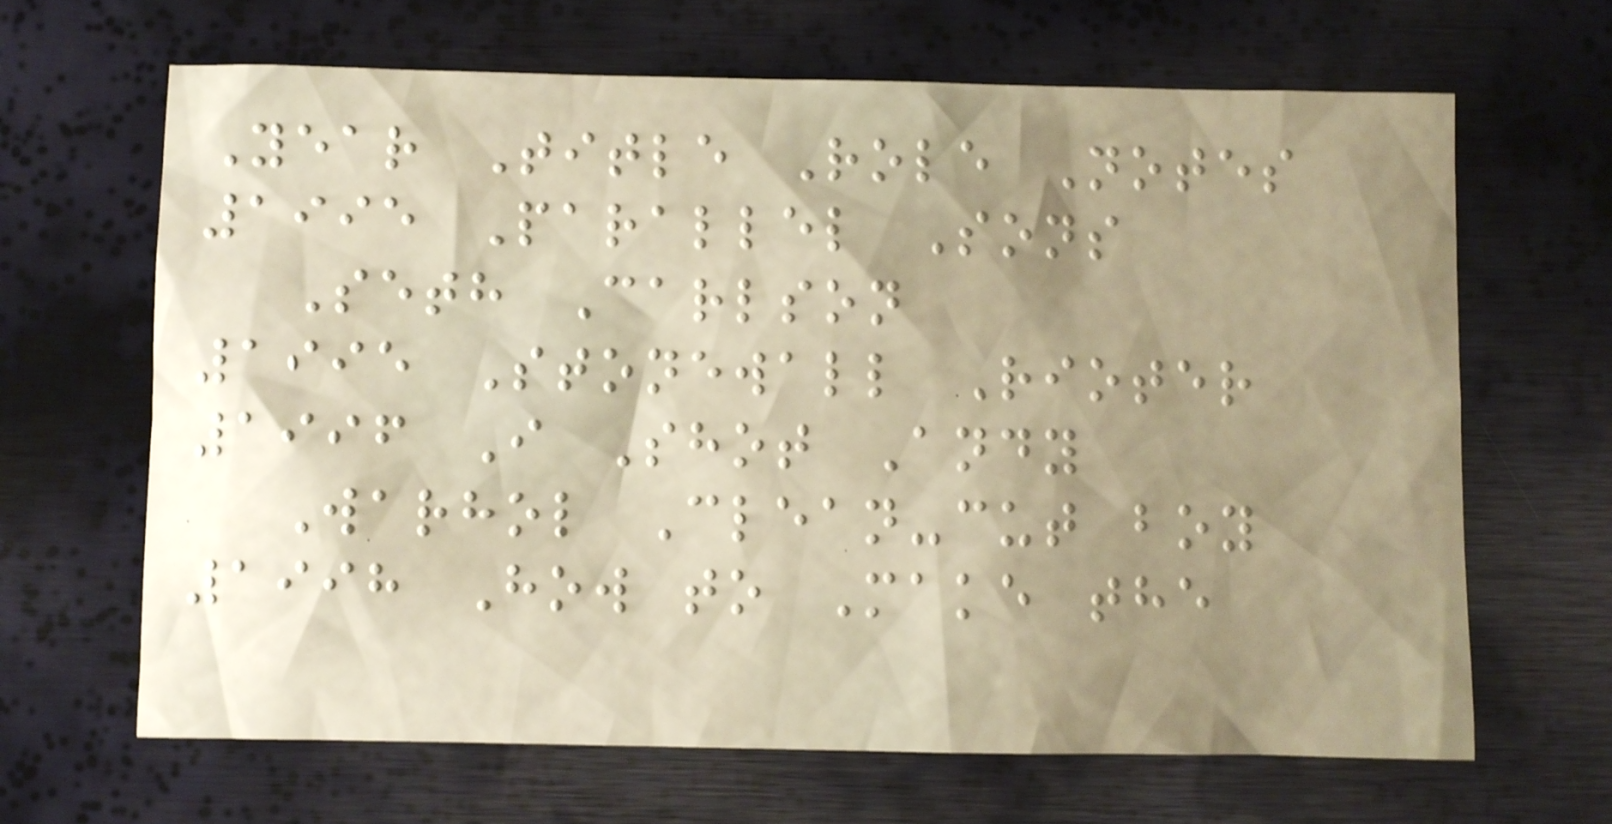Year Title Role Notes
1995 Parallel Sons
Seth Carlson
1995 Stonewall Rioter
1996 I Shot Andy
Warhol Clean-cut boy
1998 How to Make the
